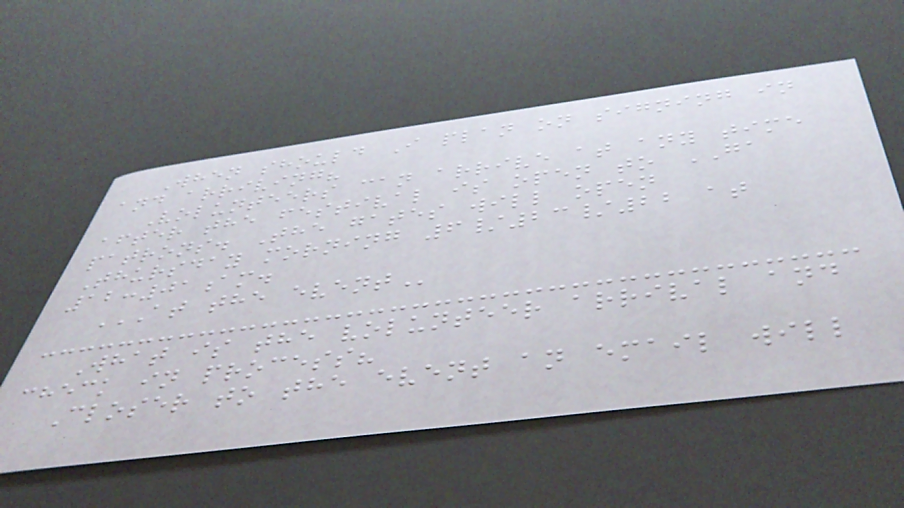When should I plan on signing in
and arriving?
Volunteers can arrive at any time
after the festival is open to GA
patrons. The gates will open
Thursday morning 6/23/22 at
12:01am.
AT THE EVENT
What is the volunteer arrival and
check in process?
Closer to the event an email will
